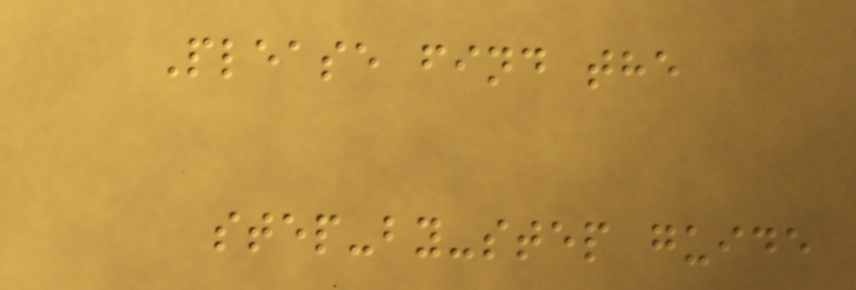Please find the
step-by-step guide
